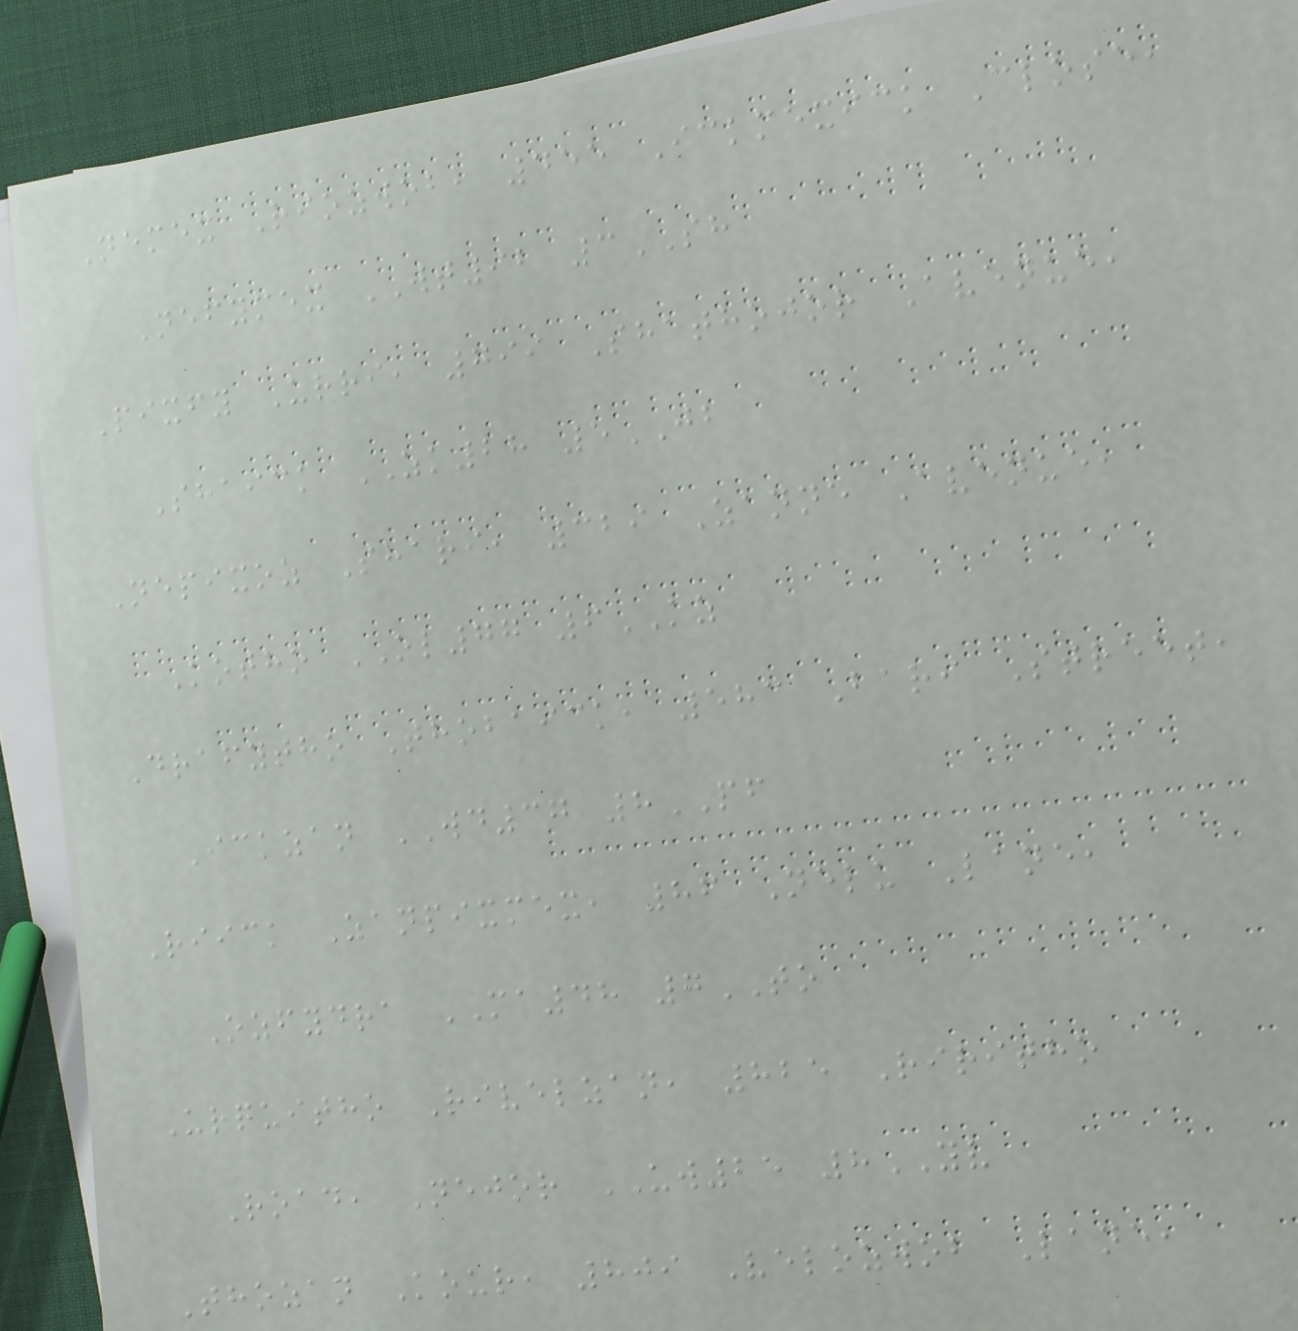Nemex Riozwob, 455 Ickmexick Close,
Nefymex WT92 3SH
Pixfy Urri, 799 Shathojor Avenue,
Shaick ZK28 5JB
Nepixoz Shari, 329 Zanne Avenue,
Kotho OL77 6KZ
Drafytho Thobaick, 583 Bari Street,
Ickzan WD37 8PF
Riick Zanpixmex, 86 Nelu Lane,
Ozfydra MA48 7TO
Urquitho Rivelzan, 825 Riritho
Road, Nejor UW25 8YV
Thozan Kour, 809 Velozwob Lane,
